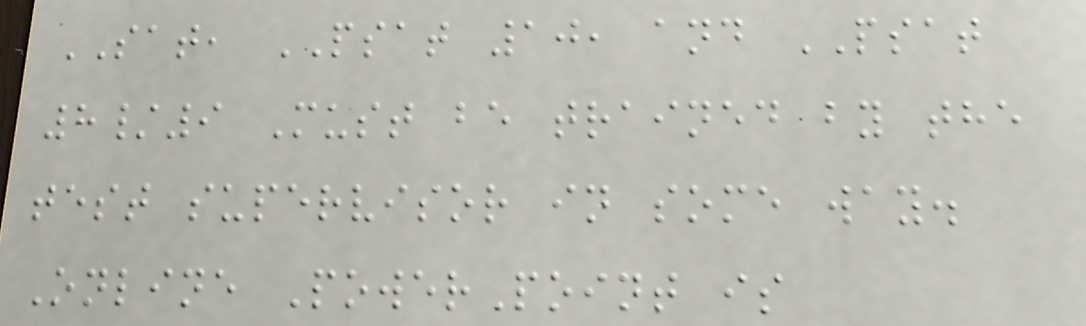SAT, PSAT 10, and PSAT
8/9 Must be trained by the
test supervisor in some way.
Online PowerPoint is
